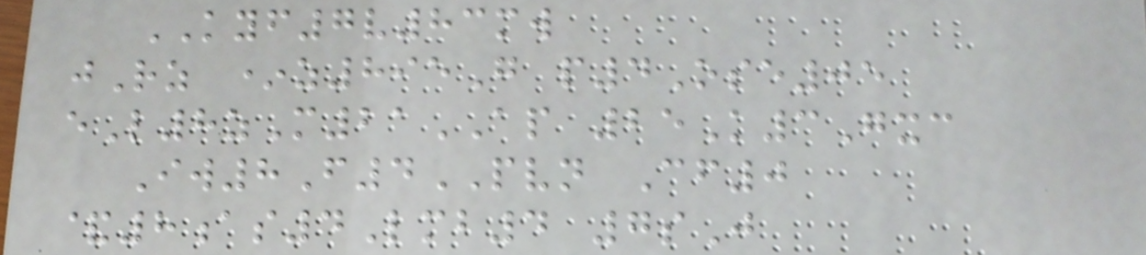KYF7v83mw
jRz *z895G p4Ose05
eL8zM21AP 25K3Gxc
Iw8F4PVN Cf0
&8as4Lmb4 7sJ
